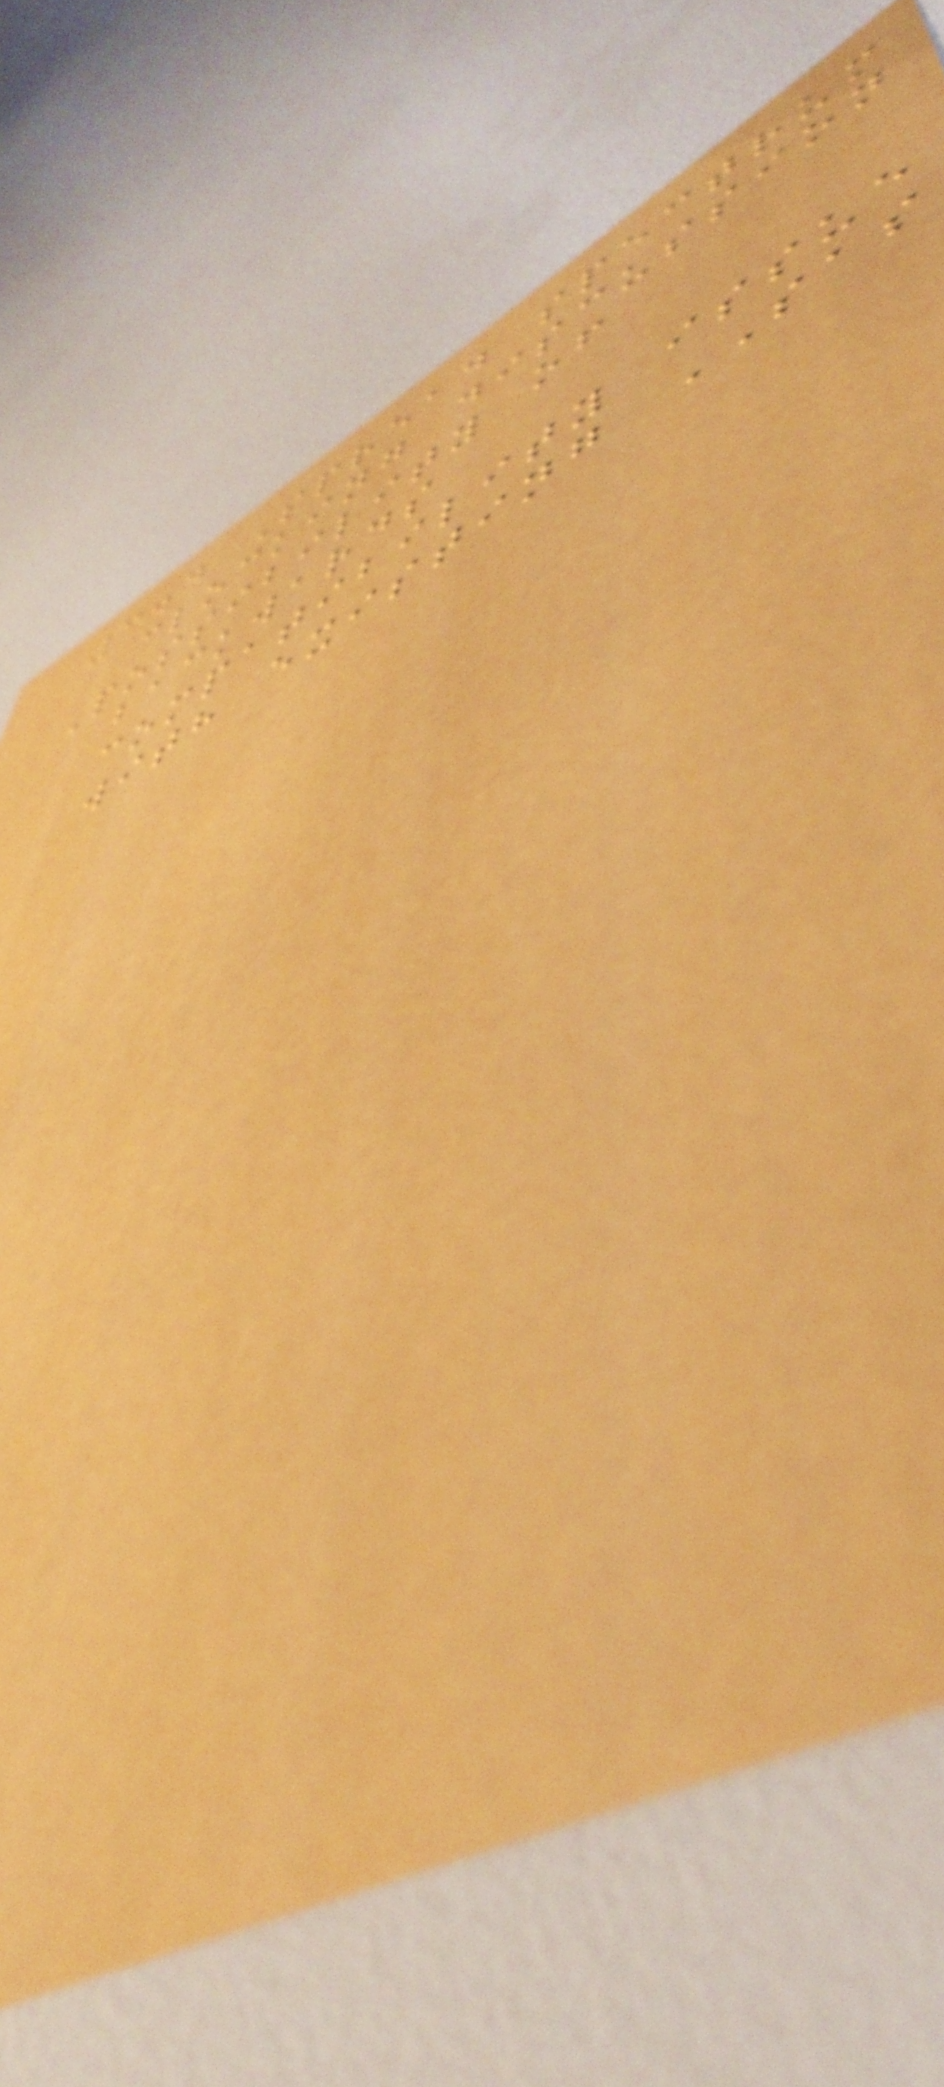3.4 Spread spectrum
clocking discussion
Possibility of
backwards
compatibility issue
with existing SAS
